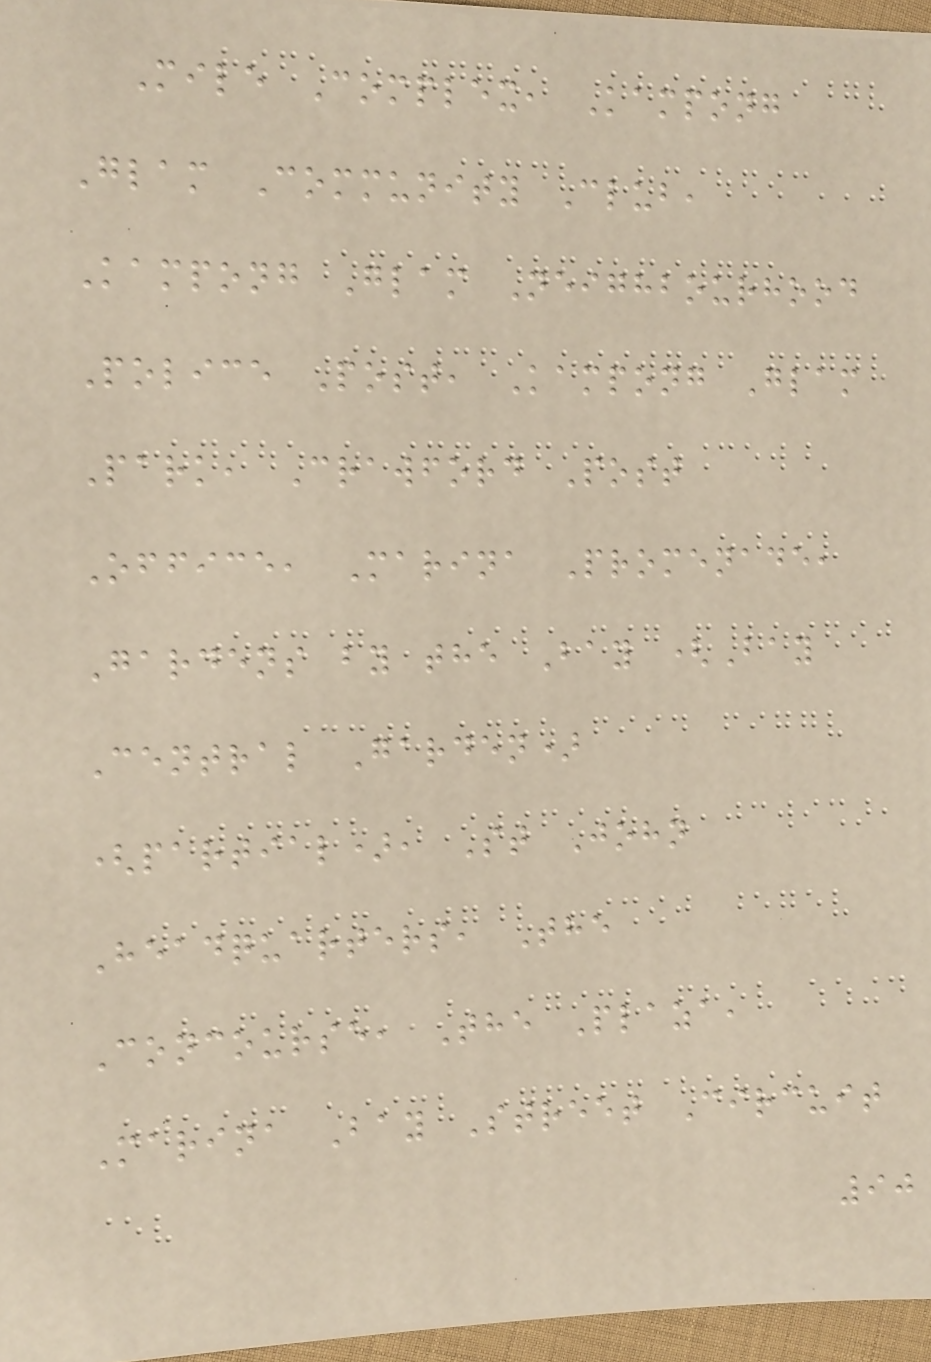Mile Complex, Kampong
Glam Community Club,
Kampong Glam Neighbourhood
Police Post, Kampong Glam
Park, Crawford Post
Office, Marina Promenade,
Gardens by the Bay (Bay
Central Garden)
(partial), St John
Headquarters, The
Concourse, The Plaza,
Marina Bay Street Circuit
90
